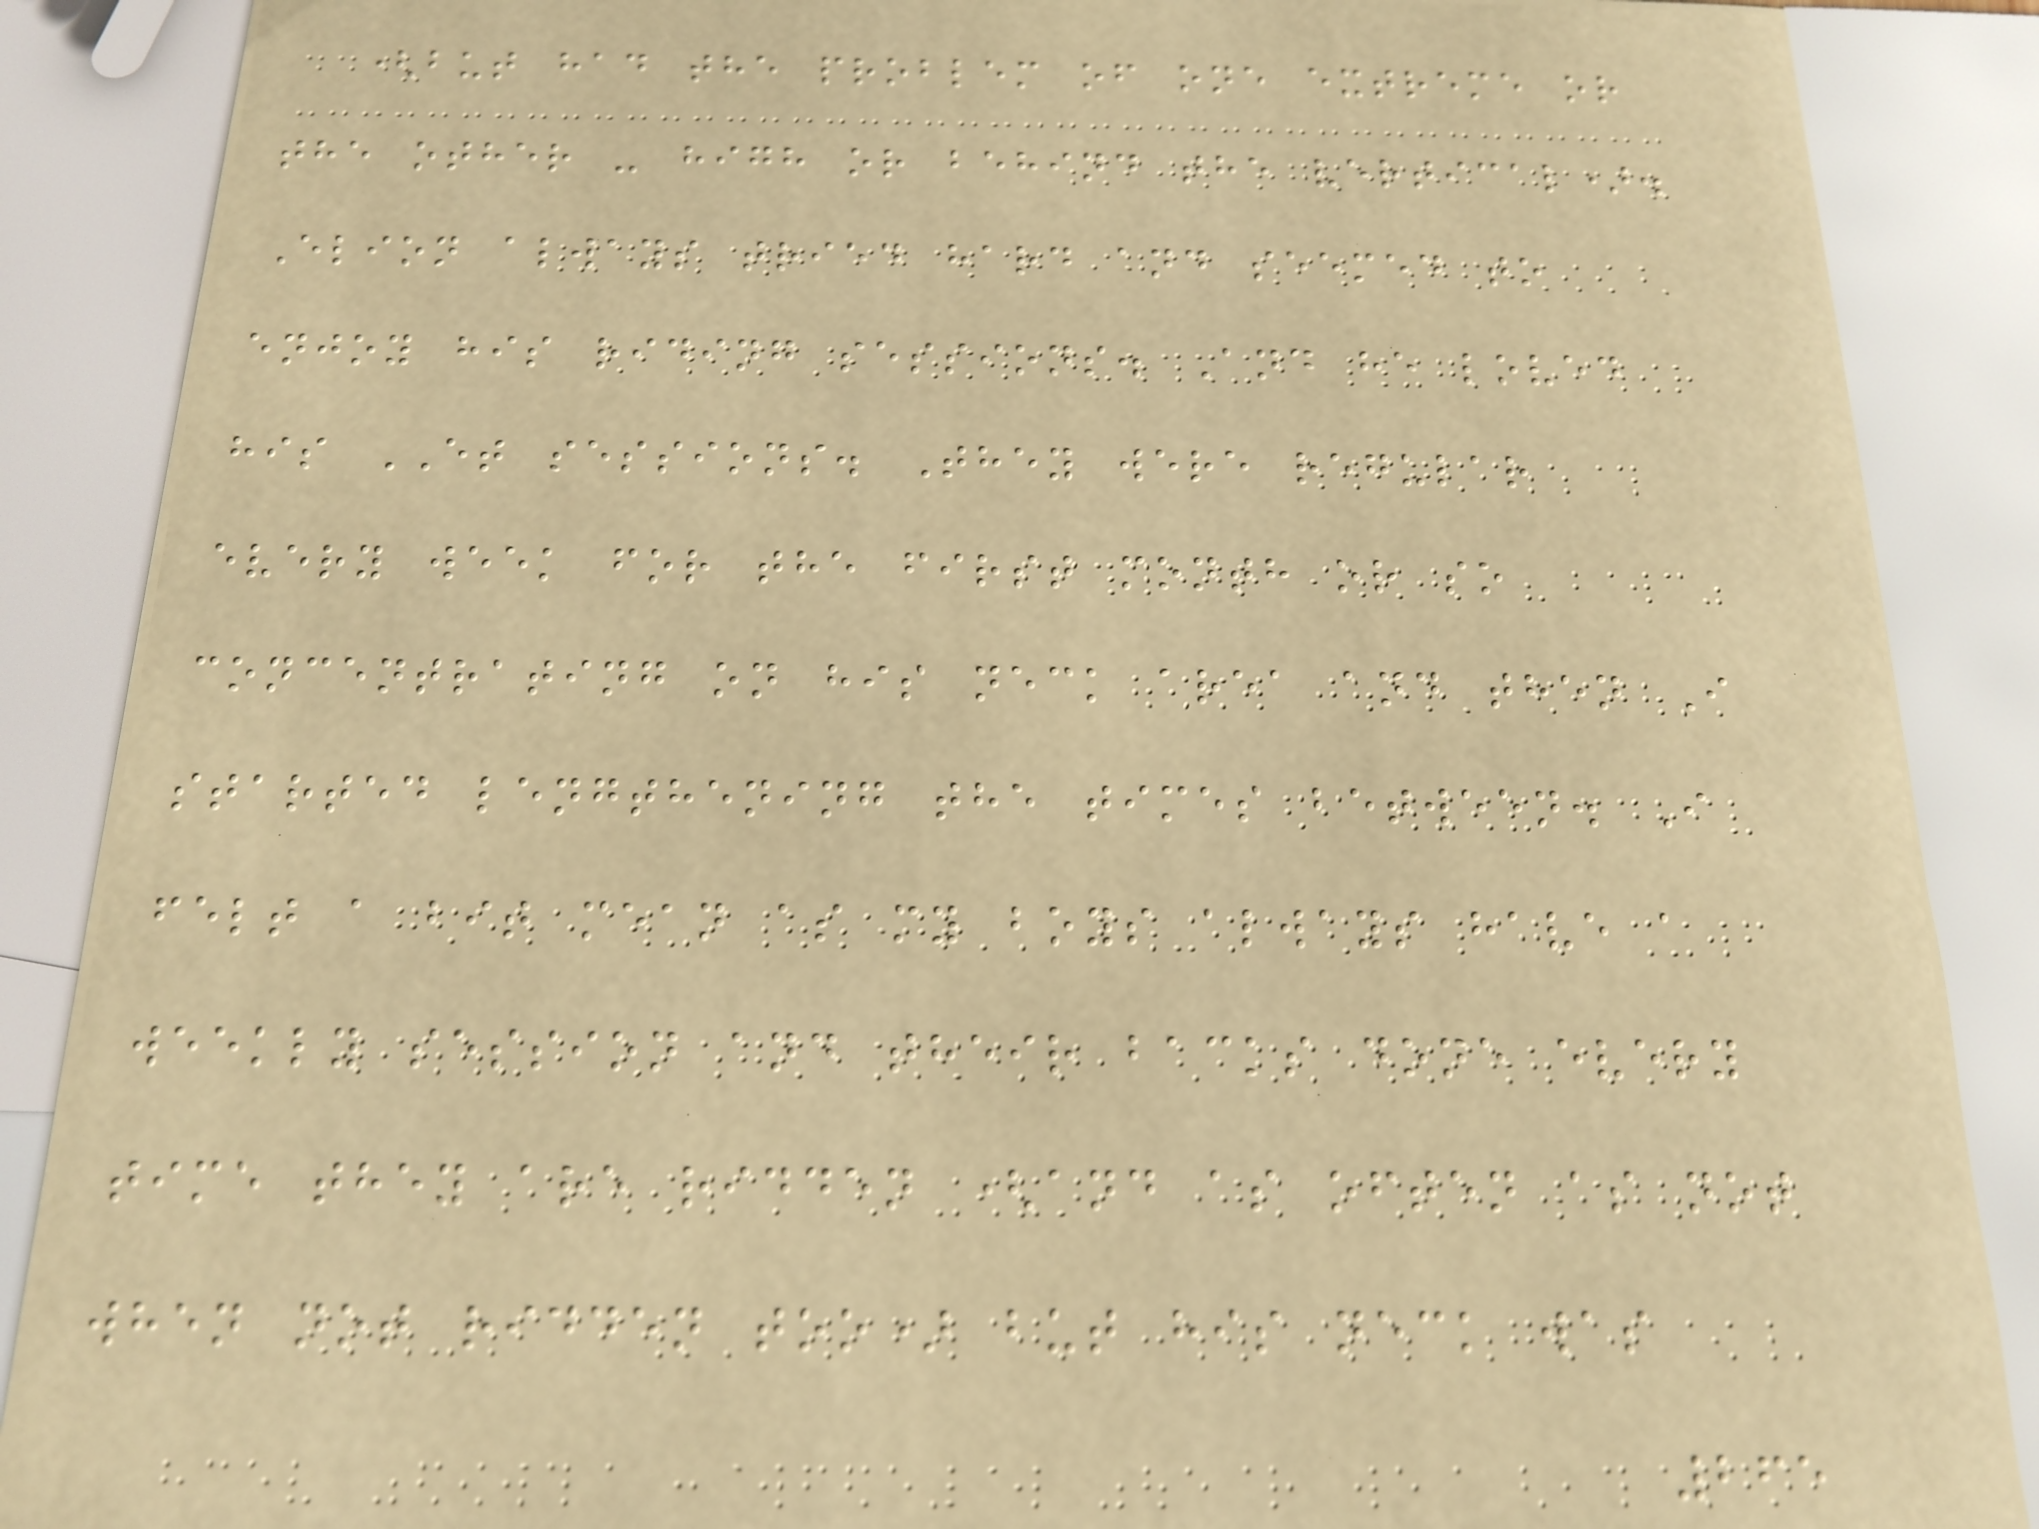(but had the problem of one extreme or
the other - high or behind the vertical).
Elion always tried hard and seemed to
enjoy his riding sessions. And he loved
his ET sessions. They were regular
every week for the first month or so
concentrating on his neck area and then I
started lengthening the times between. I
felt a bit mean as my boys always have a
weekly session and their backs done every
time they are ridden (and as often as not
when not ridden too) but his neck was
265
